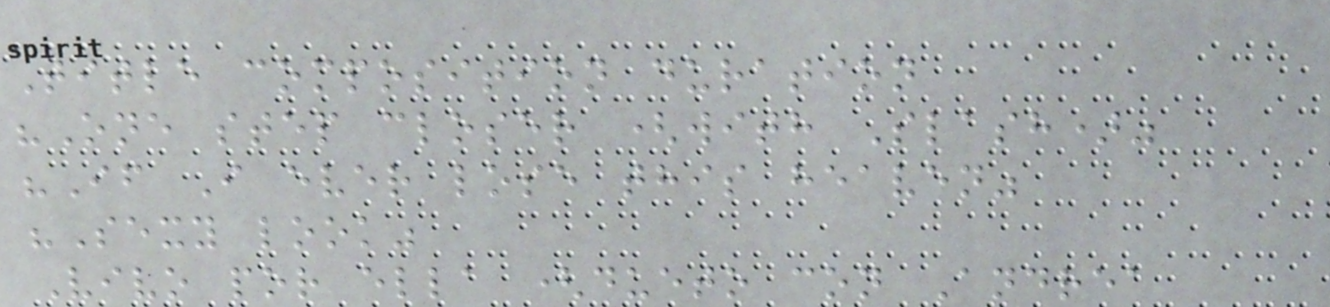Title composition duration
"One step closer (with Slash)"
"If I ever lose this heaven"
"Sexy look"
Vivo por ella (dueto con Andrea
